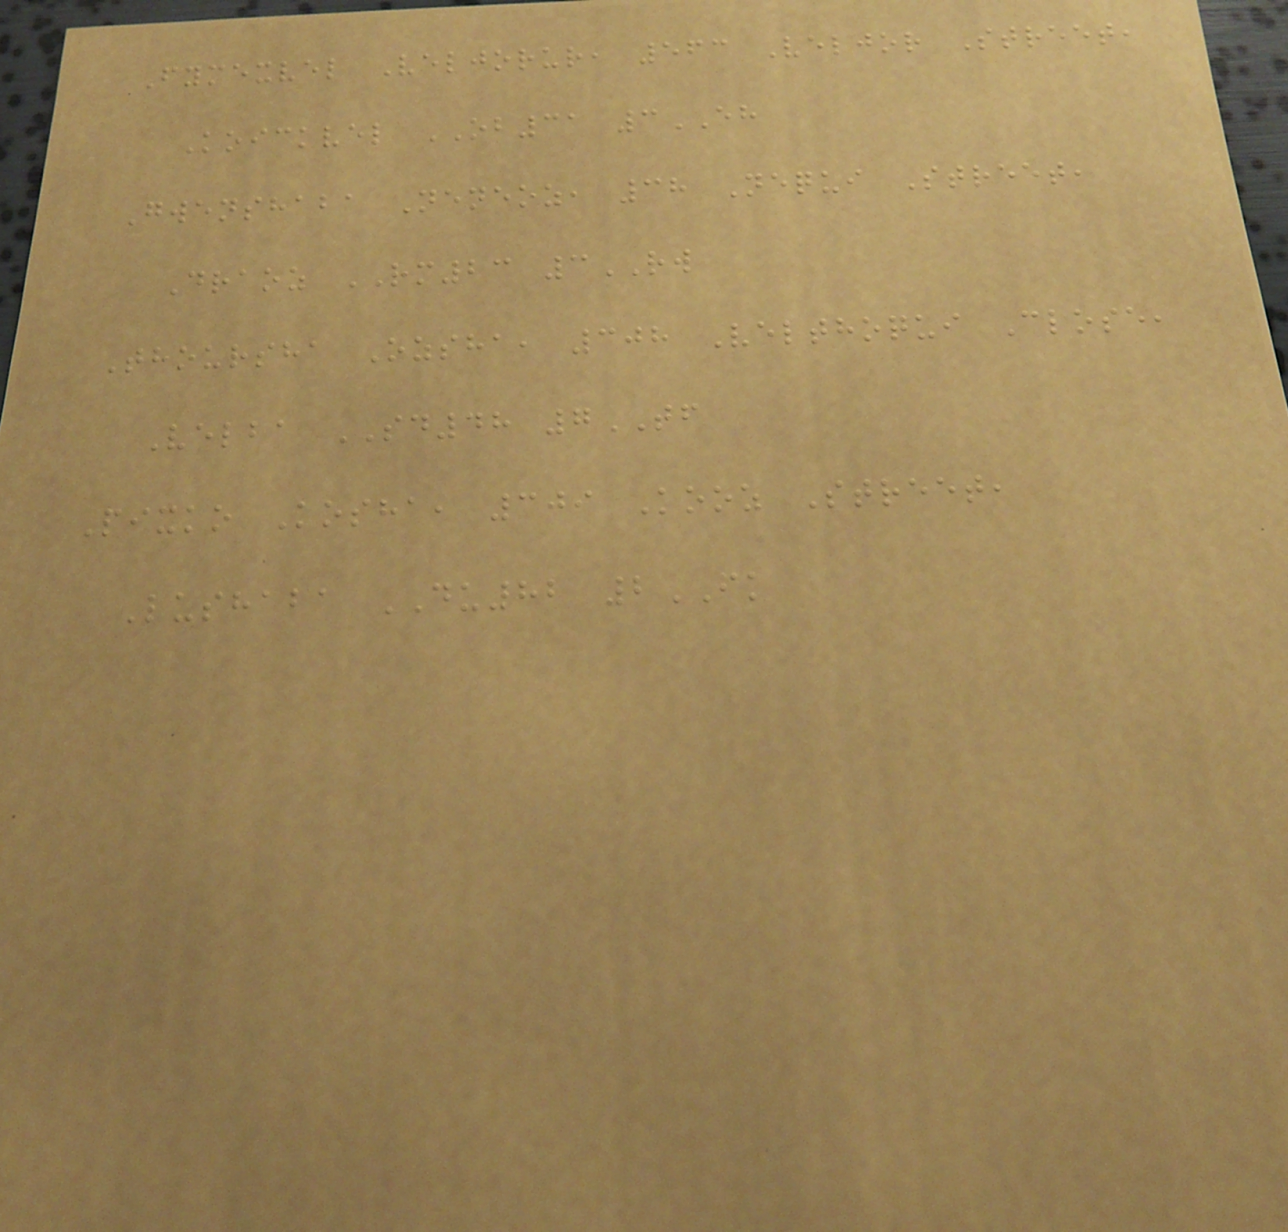Fymexvel Veljorur, 563 Veljor Street,
Koickvel OB31 3EH
Gwenshaba Neneoz, 38 Nequi Street,
Draoz RM23 3RW
Thoursha Ozsha, 308 Velthoqui Close,
Velba SD48 7TF
Pixko Kosha, 309 Kooz Street,
Lushaba DU82 2FK
